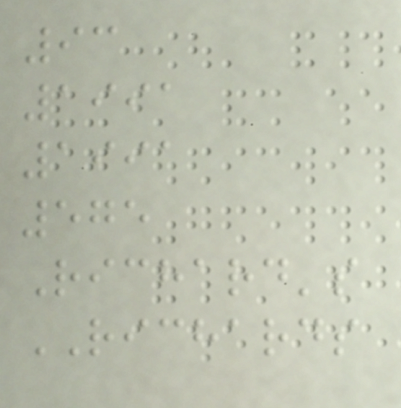93
1991
1991
575
Richard's
RICHARDS
